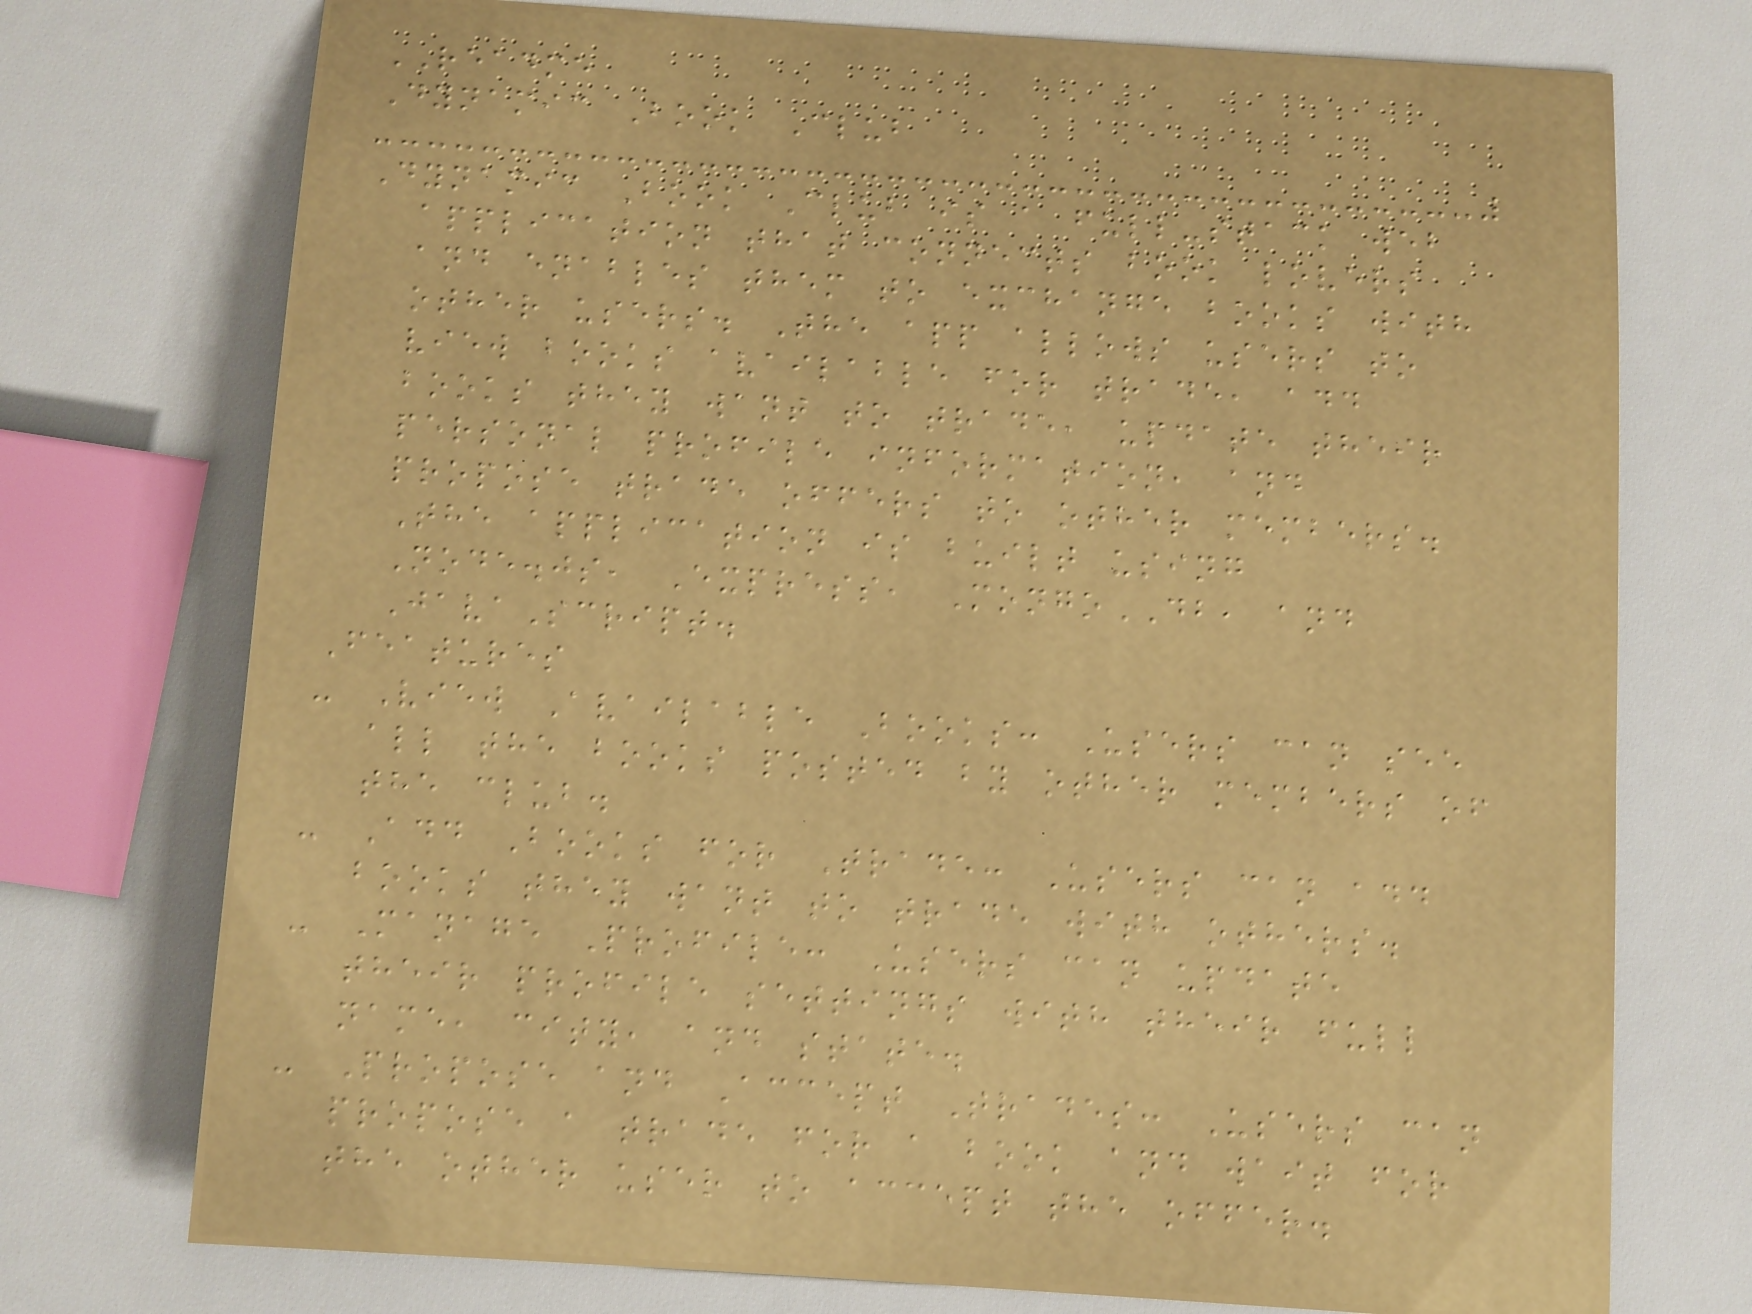README
Dynamic Book Club
Dynamic Book Club is a full-stack web
application that connects book lovers
and enables them to exchange books with
other users. The app allows users to
view books available for trade, add
books they want to trade, update their
personal profile information, and
propose trade offers to other members.
The application is built using
Node.js, Express, MongoDB, and
JavaScript.
Features
- View Available Books: Users can see
all the books posted by other members of
the club.
- Add Books for Trade: Users can add
books they want to trade with others.
- Manage Profile: Users can update
their profile settings with their full
name, city, and state.
- Propose and Accept Trades: Users can
propose a trade for a book and wait for
the other user to accept the offer.
